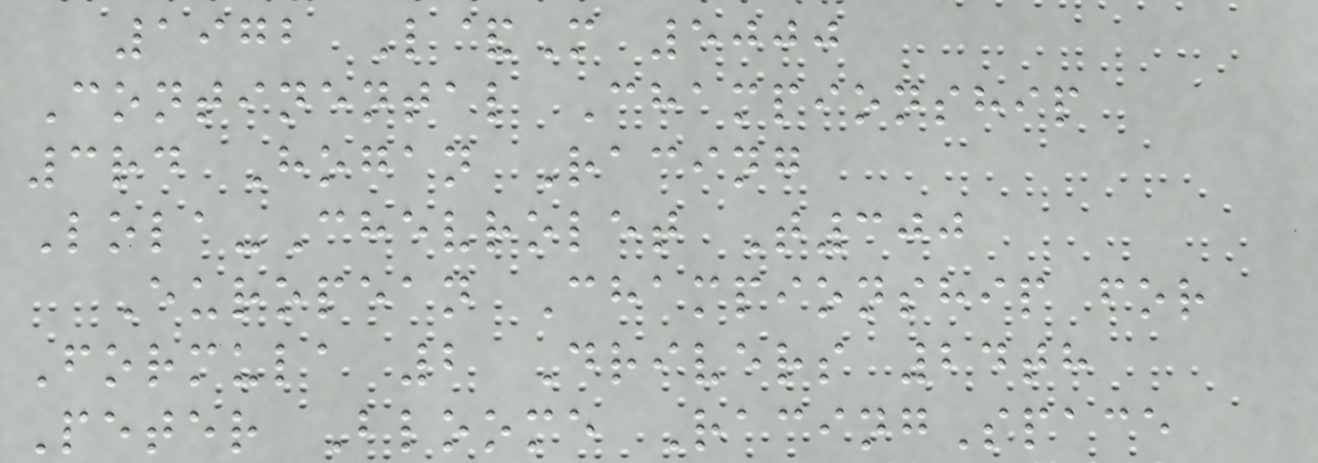1972 L&M 5000
Continental Championship
3rd Hogan Racing
Lola-Chevrolet T300
European Championship for
Formula 2 Drivers 24th
Peter Bloome RacingSpace
